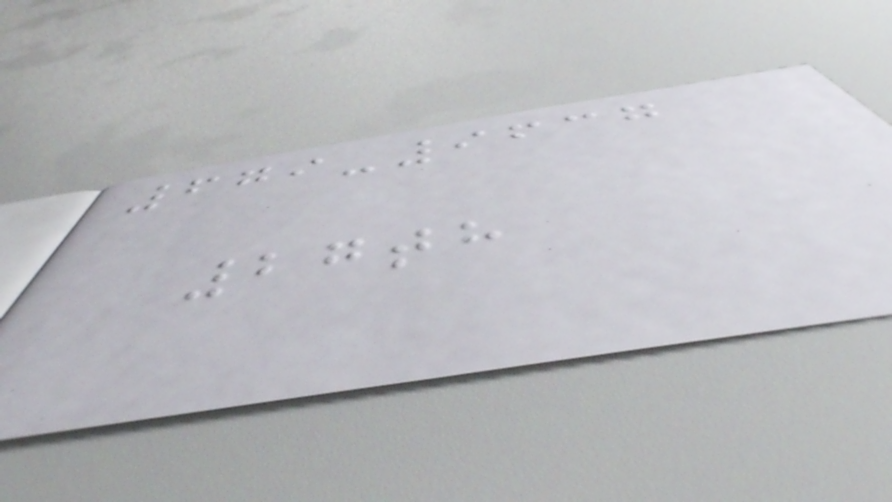679-9637
27th
